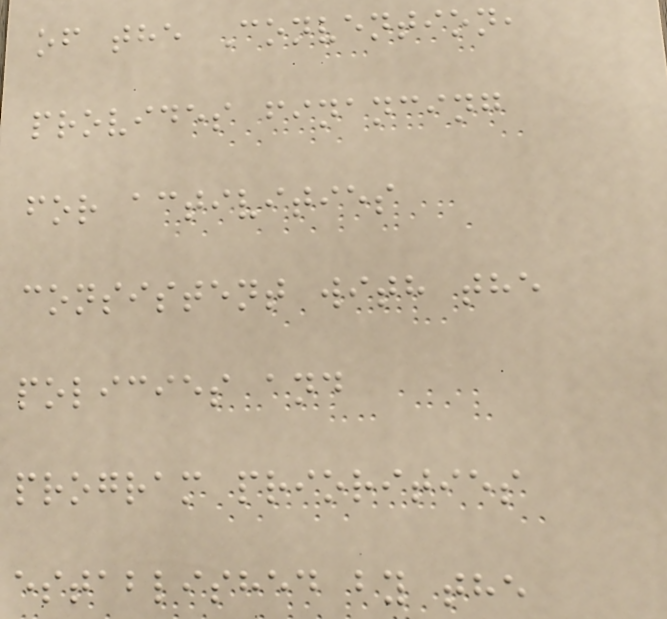of the Convention,
provides financing
for activities
consistent with the
policies and
program priorities
established by the
